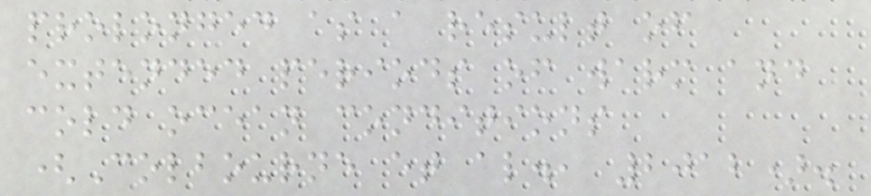prolonged as a result of
extended periods of warm and
cold ocean conditions
(Colbourne et al., 2012).
